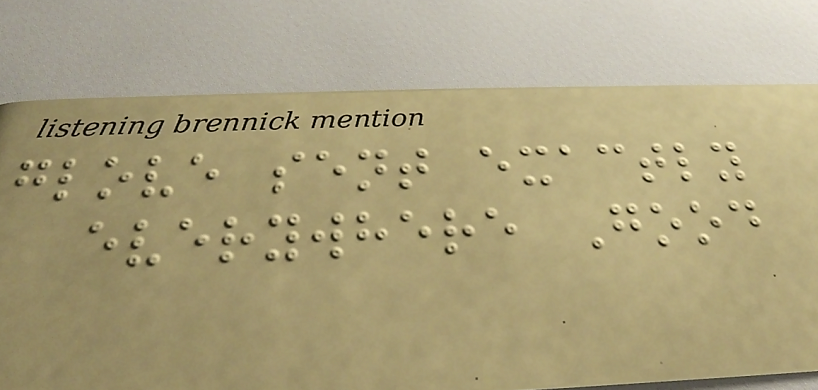glove sent exactly
everywhere Good
